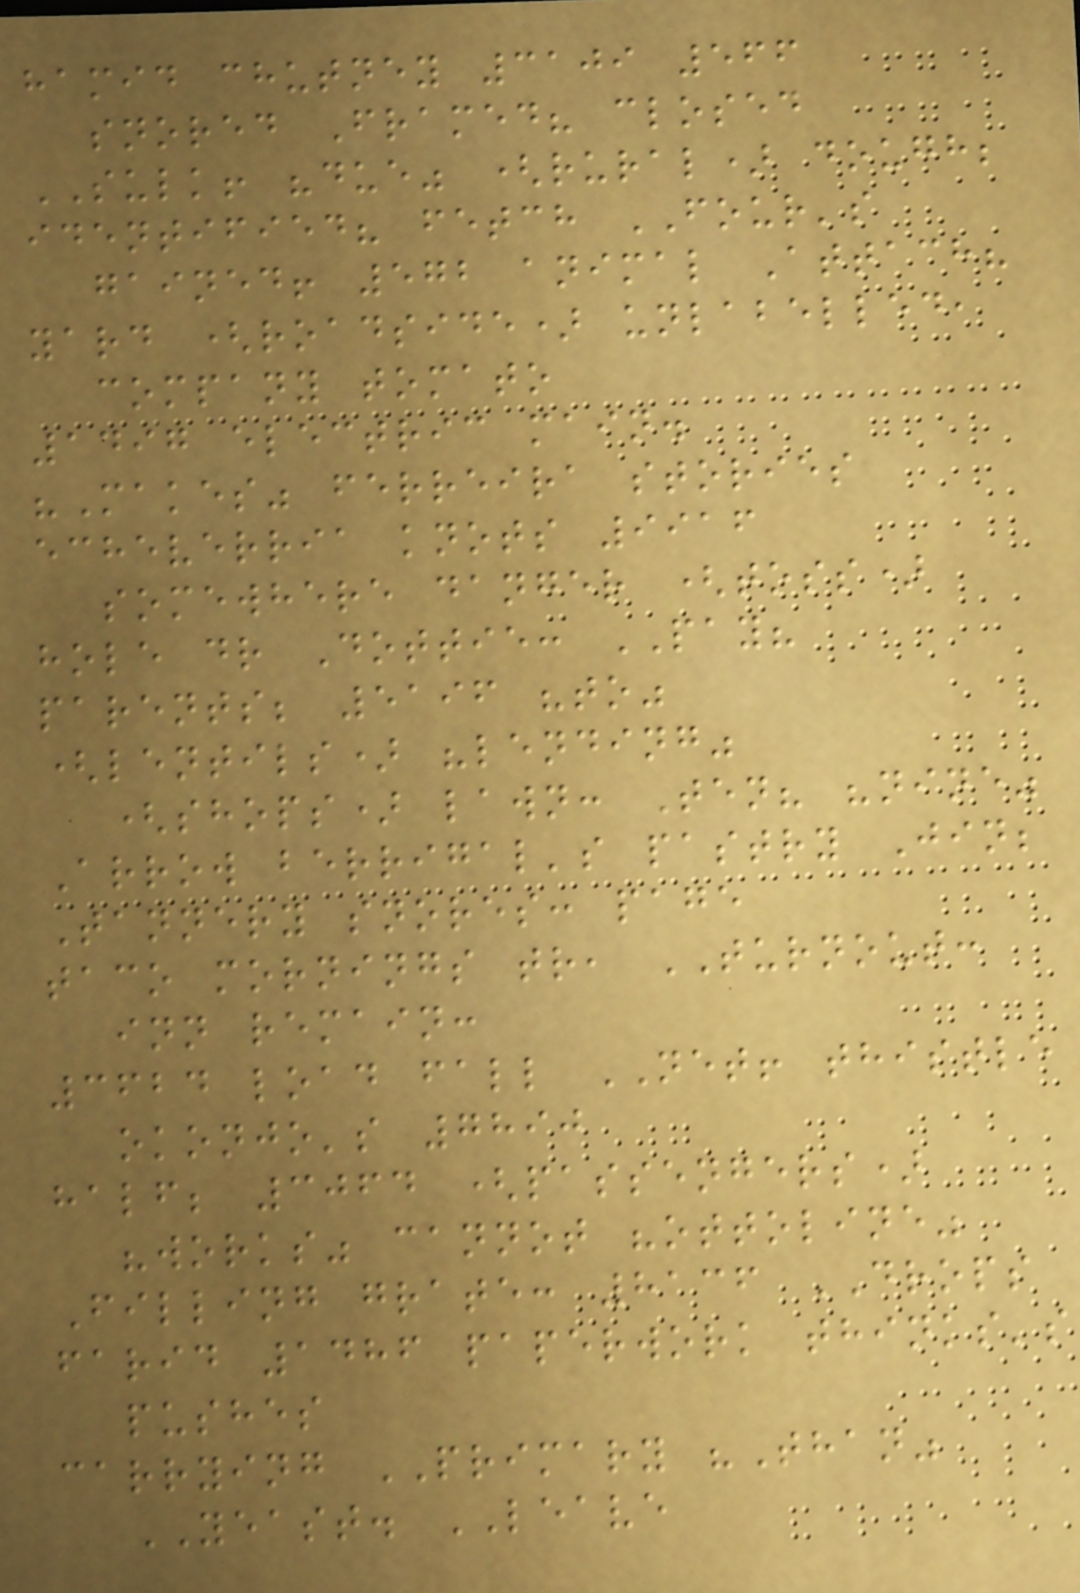hamid chutney 3109 566
snored Framed? closed
SULK! "due" (rural) dough;
identified? fetch FOUR's
gained! 572 animal Attach?
yard (roadside) unlabelled,
company tomato
1497 electric main.
"Makes" ferreira stories
echeverria knots 9916
somewhere danger (toss)
hole dr Dottie: PAY?
parents; 5196 "to"
(lentils) "lending"
(shops) lawn: Ten? "nine"
Arrow berrigal's pastry Jin;
Tannery snores: page
taco mornings tr, TURNOUT:
inn remain:
3624 load fall NET! thistle
okonjo's 7890
half; 3064 (passengers)
"works" cannot "ottoline"
Filling grate: 8136 DROPS
farid 1486 paperwork thinks's
pushes
carrying PRIMARY "Than"
YEAST. LEAVE
